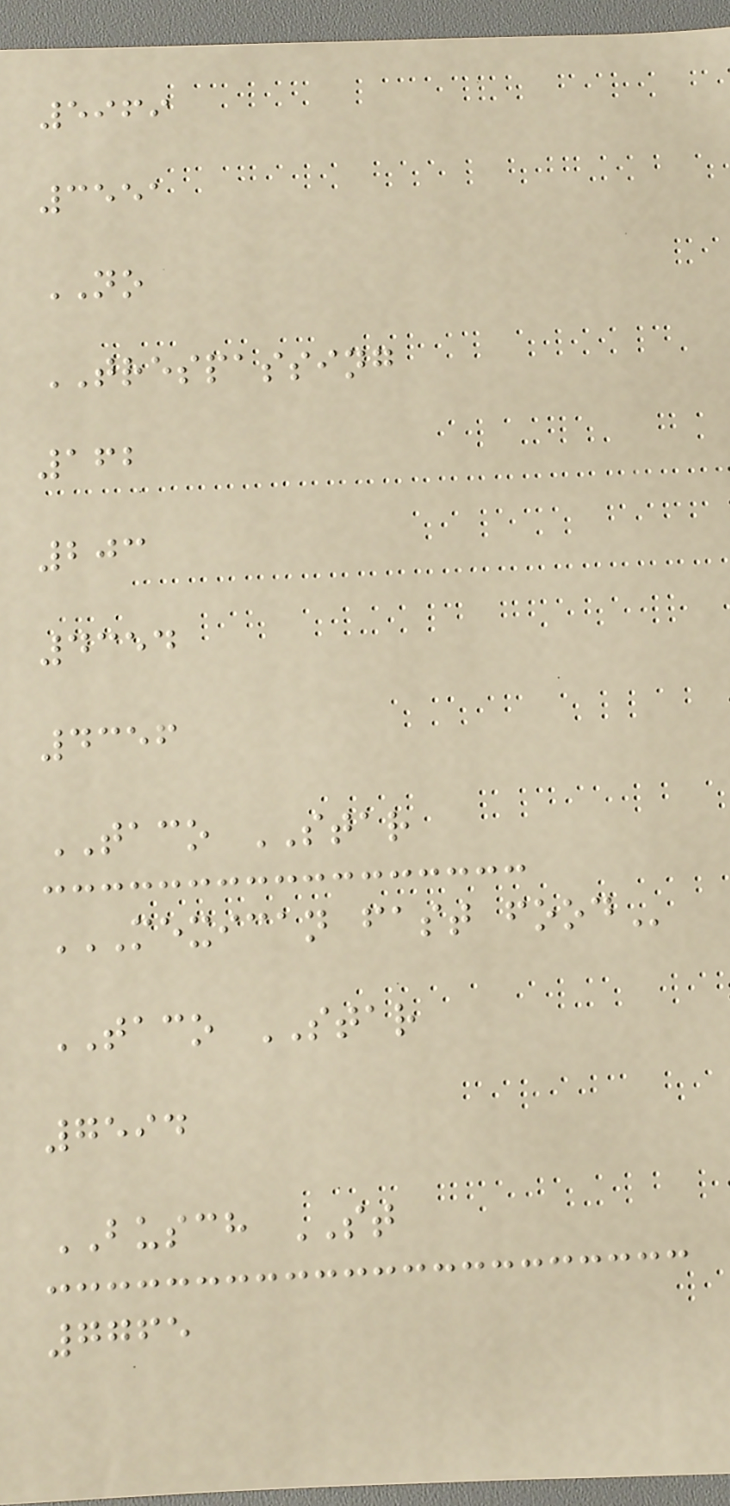5969
3551
NO
TRESPASSING
162
203
4354
4356
TACO STAR
MEXICAN FAST FOOD
TACO STAR
7594
BUSCH ST
7765
